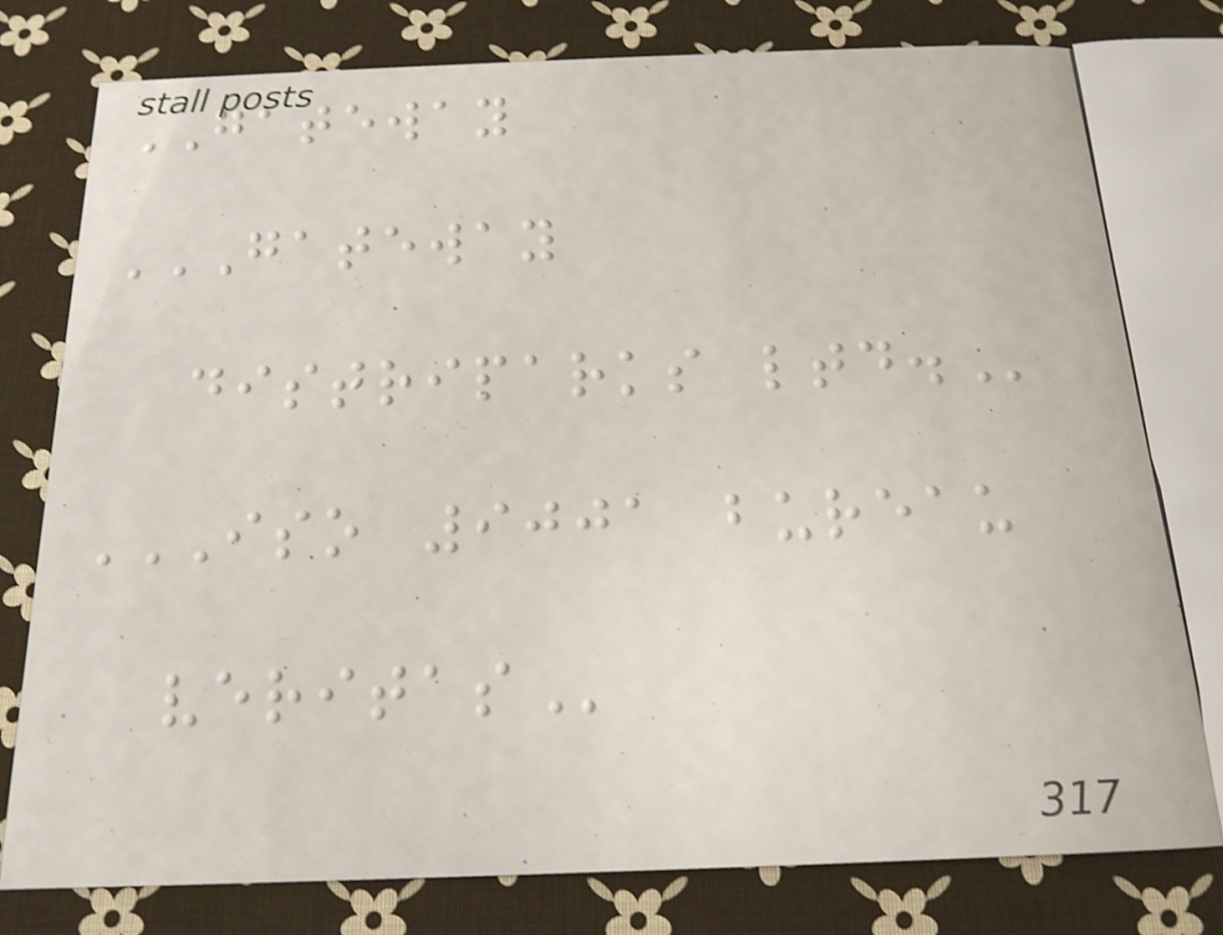GATEWAY
GATEWAY
DISTRIPARKS LTD.
ISO 9001 BUREAU
VERITAS
